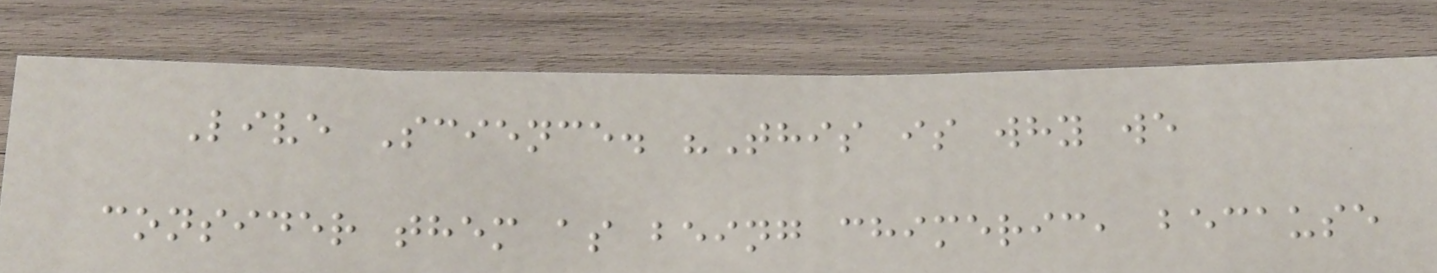Live Science. "This is why we
consider them as being chimeric, because
